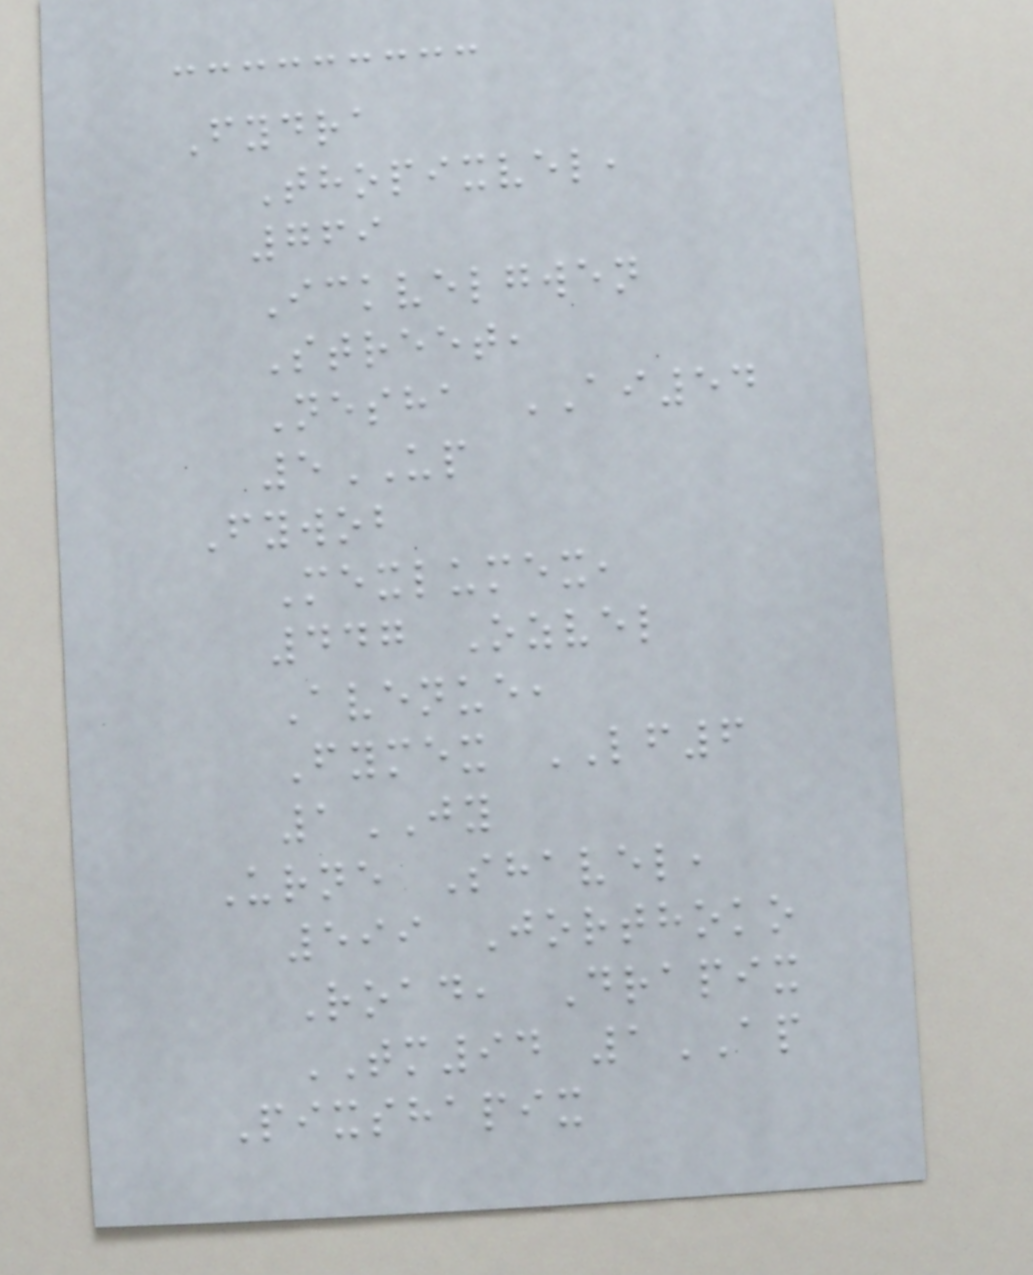Fydra
Thopixvel,
769
Ickvelgwen
Street,
Nesha AI54
5UP
Fywob
Mexlumex,
447 Ozvel
Avenue,
Fymex LF6
1JY
Urne Shavel,
599 Jorthoko
Road, Drapix
TM94 1AP
Pixshapix
